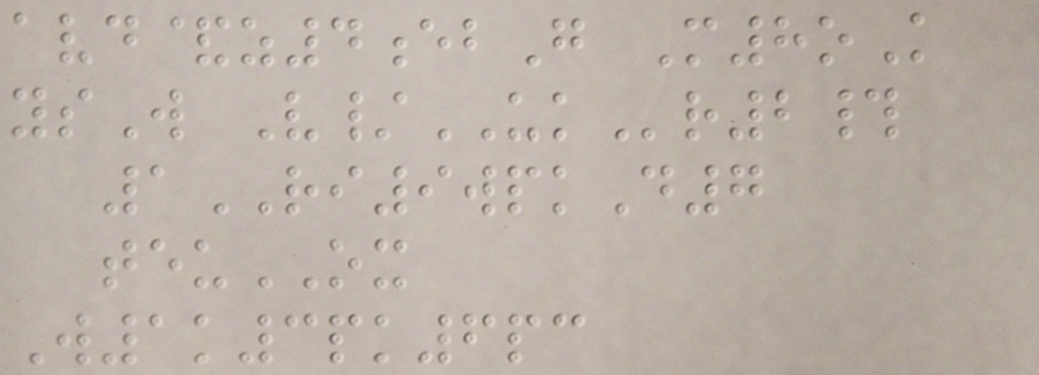avd&z4ebG M8oK
ysW V/UKr2#
1RI9wpkD7
teuOX
W1k3pk6pc
